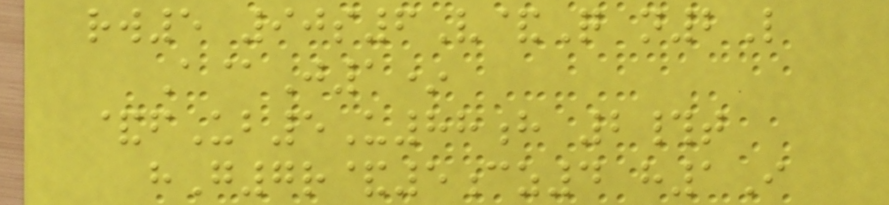rw5 90s6V&Q n2L
A@J1*
&fUb5U88h 2#t
hG7r&5cz4 h1I
